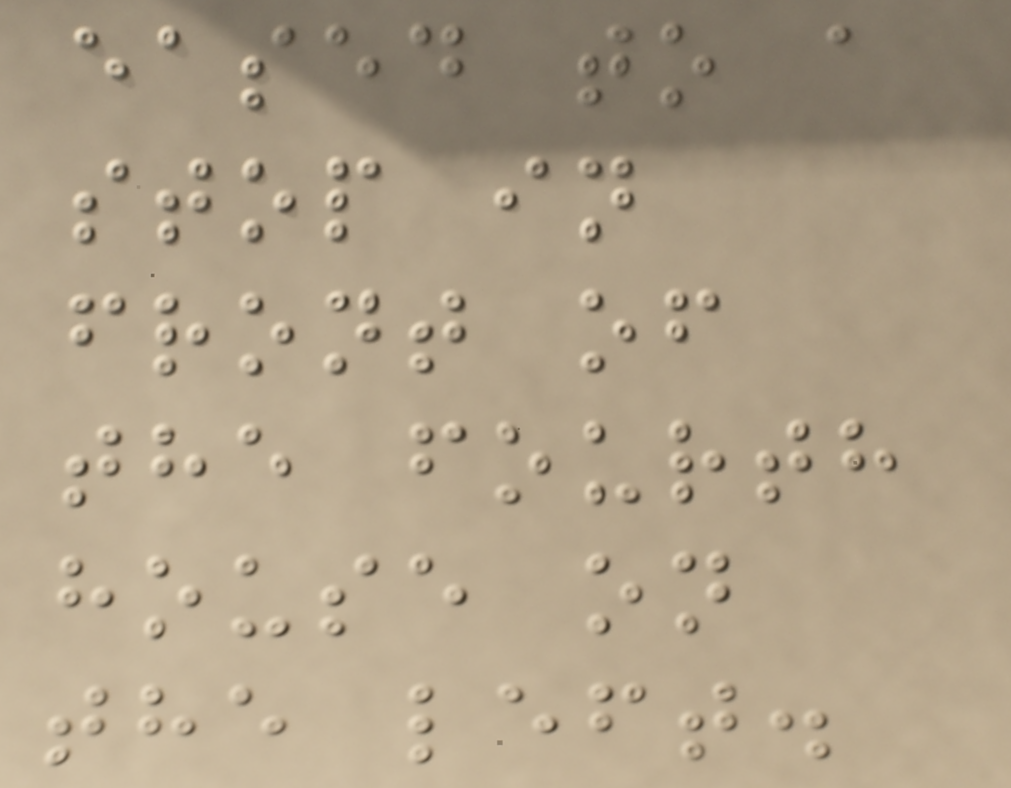eased to a
stop in
front of
the fourth
house on
the left.
